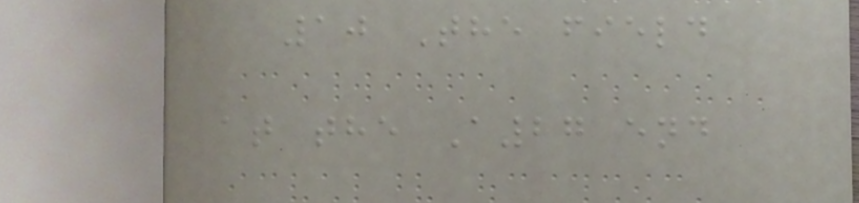10 The field
at the A27 end
